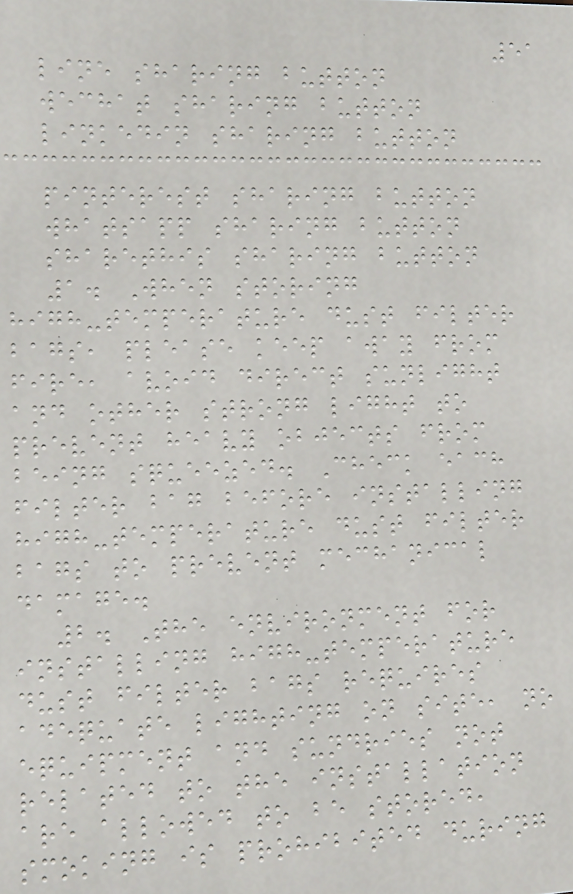51
line sharing button
wechat sharing button
linkedin sharing button
pinterest sharing button
whatsapp sharing button
sharethis sharing button
1. When storing
high-temperature dust filter
bags, please keep away from
fire, avoid direct sunlight
and other strong light to
prevent heavy objects from
being squeezed. Check each
filter bag before installing
high-temperature dust filter
bags to prevent mechanical
damage.
2. The environment for
installing high-temperature
dust filter bags requires
adequate lighting on site, no
equipment and sundries not
related to the installation
are allowed to be stored,
smoking is prohibited during
